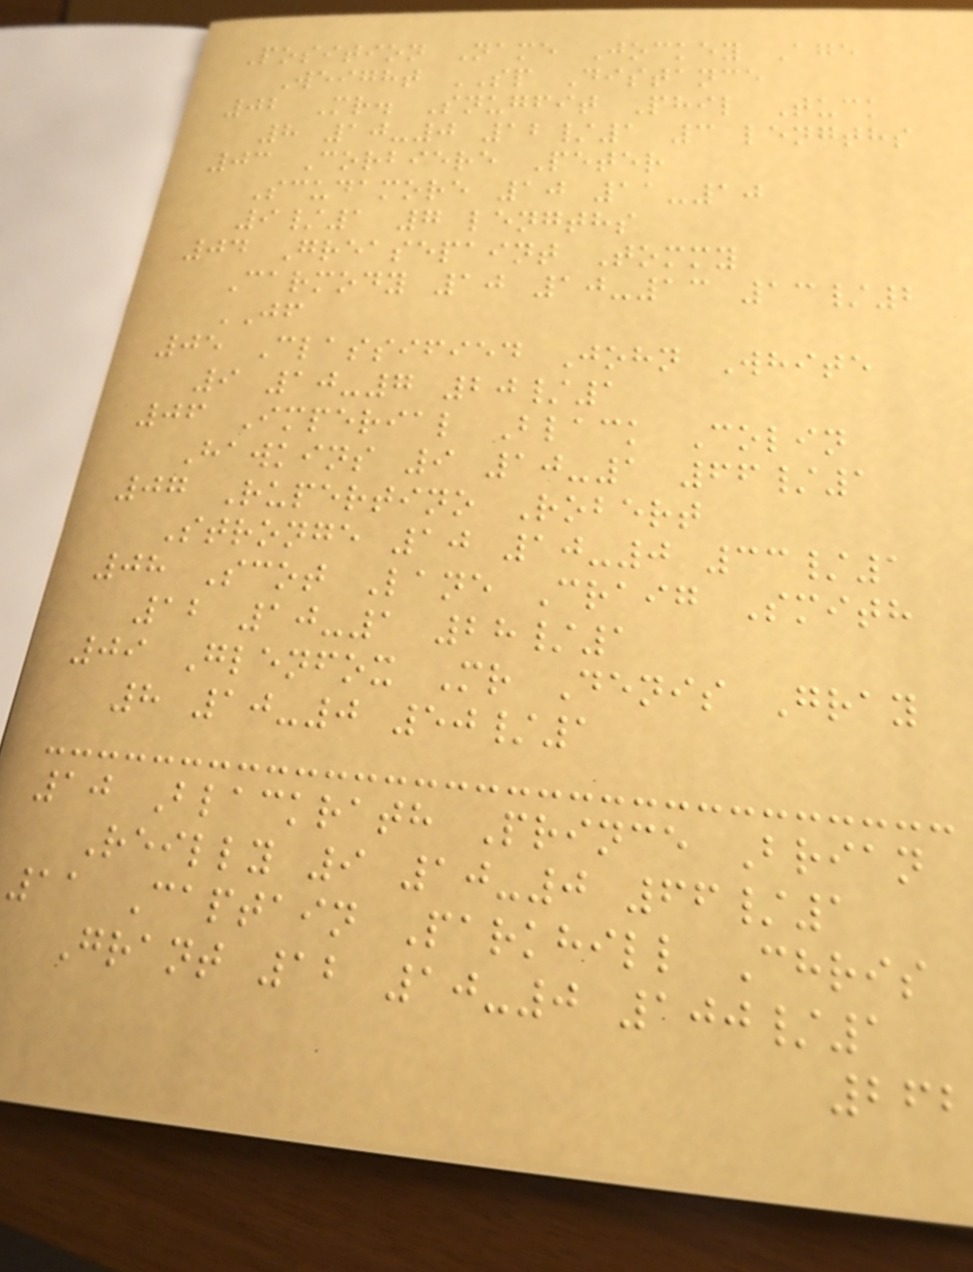Position Name Jockey Age
Weight SP Distance
02 Mr. Snugfit Phil Tuck
8 10-0 12/1 3 lengths
03 Corbiere Peter
Scudamore 10 11-10
9/1 7 lengths
04 Greasepaint Tommy
Carmody 10 10-13 13/2
JF
05 Classified John White
9 10-7 20/1
06 Imperial Black Colin
Hawkins 9 10-1 66/1
07 Rupertino Robert
Stronge 10 10-0 33/1
08 Scot Lane Craig Smith
12 10-1 28/1
09 Glenfox Mr Denis Gray
8 10-0 50/1
10 Blackrath Prince Brian
Reilly 9 10-0 66/1
11 Captain Parkhill Chris
Grant 12 10-0 100/1
262
